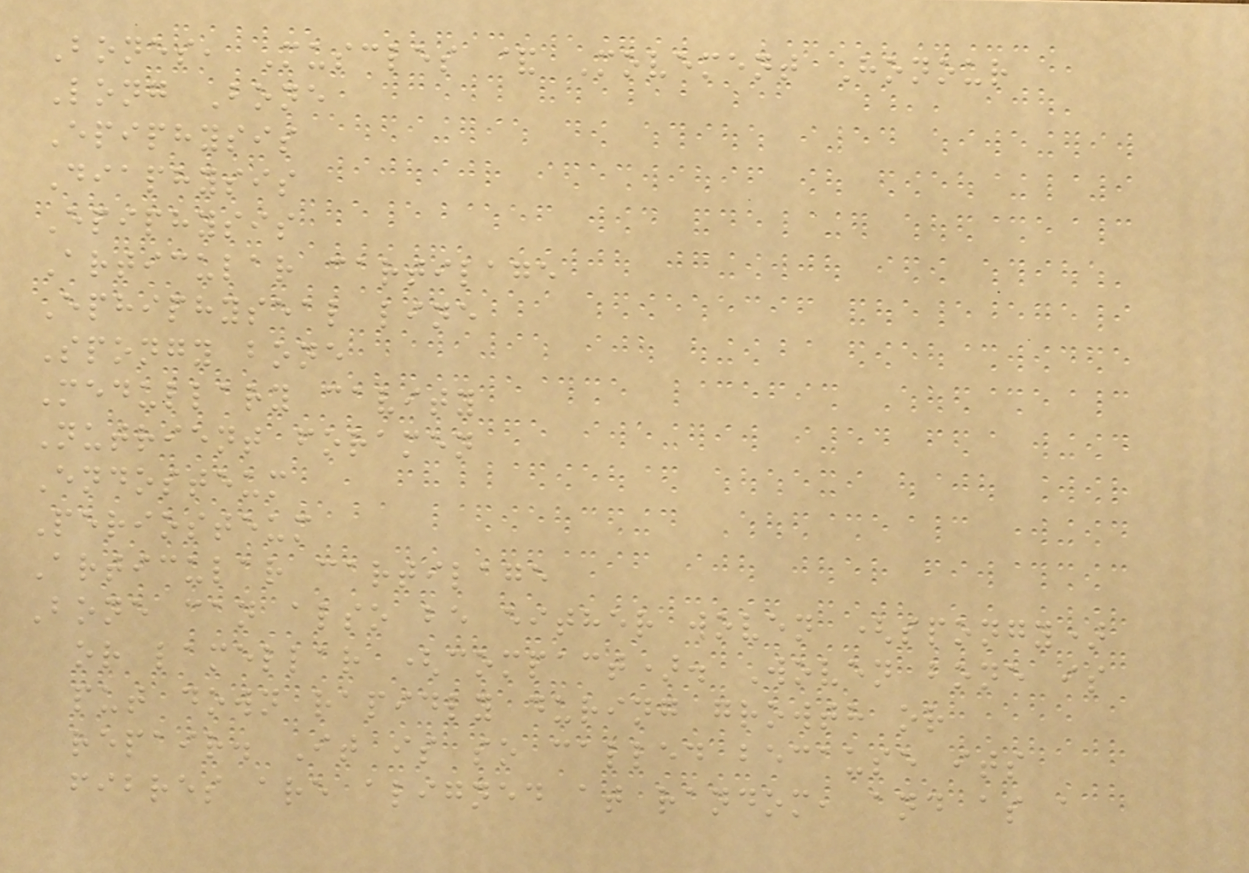Bones, Muscles & Movement Honour
Long Bone
Epiphysis
Diaphysis
Epiphysis
Articular cartilage
Ephiphyseal line
Spongy bone
Medullary cavity
Nutrient foramen
Endosteum
Periosteum
Articular cartilage
Bone can also be either woven (spongy)
or lamellar (compact). Woven bone is
put down rapidly during growth or
repair. It is so called because its
fibres are aligned at random, and as a
